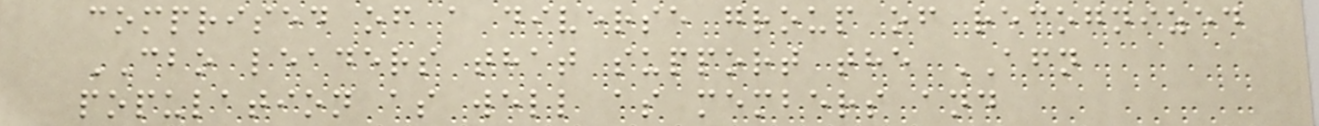comprised of a diverse group of recognized
CBO leaders that support the AFN
population as well as members and
